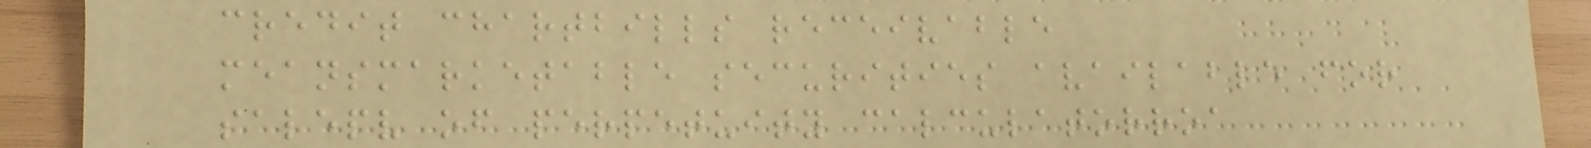credit chartbills receivable
meansmarketable securities available for
salepv of perpetuity calculatorroa
